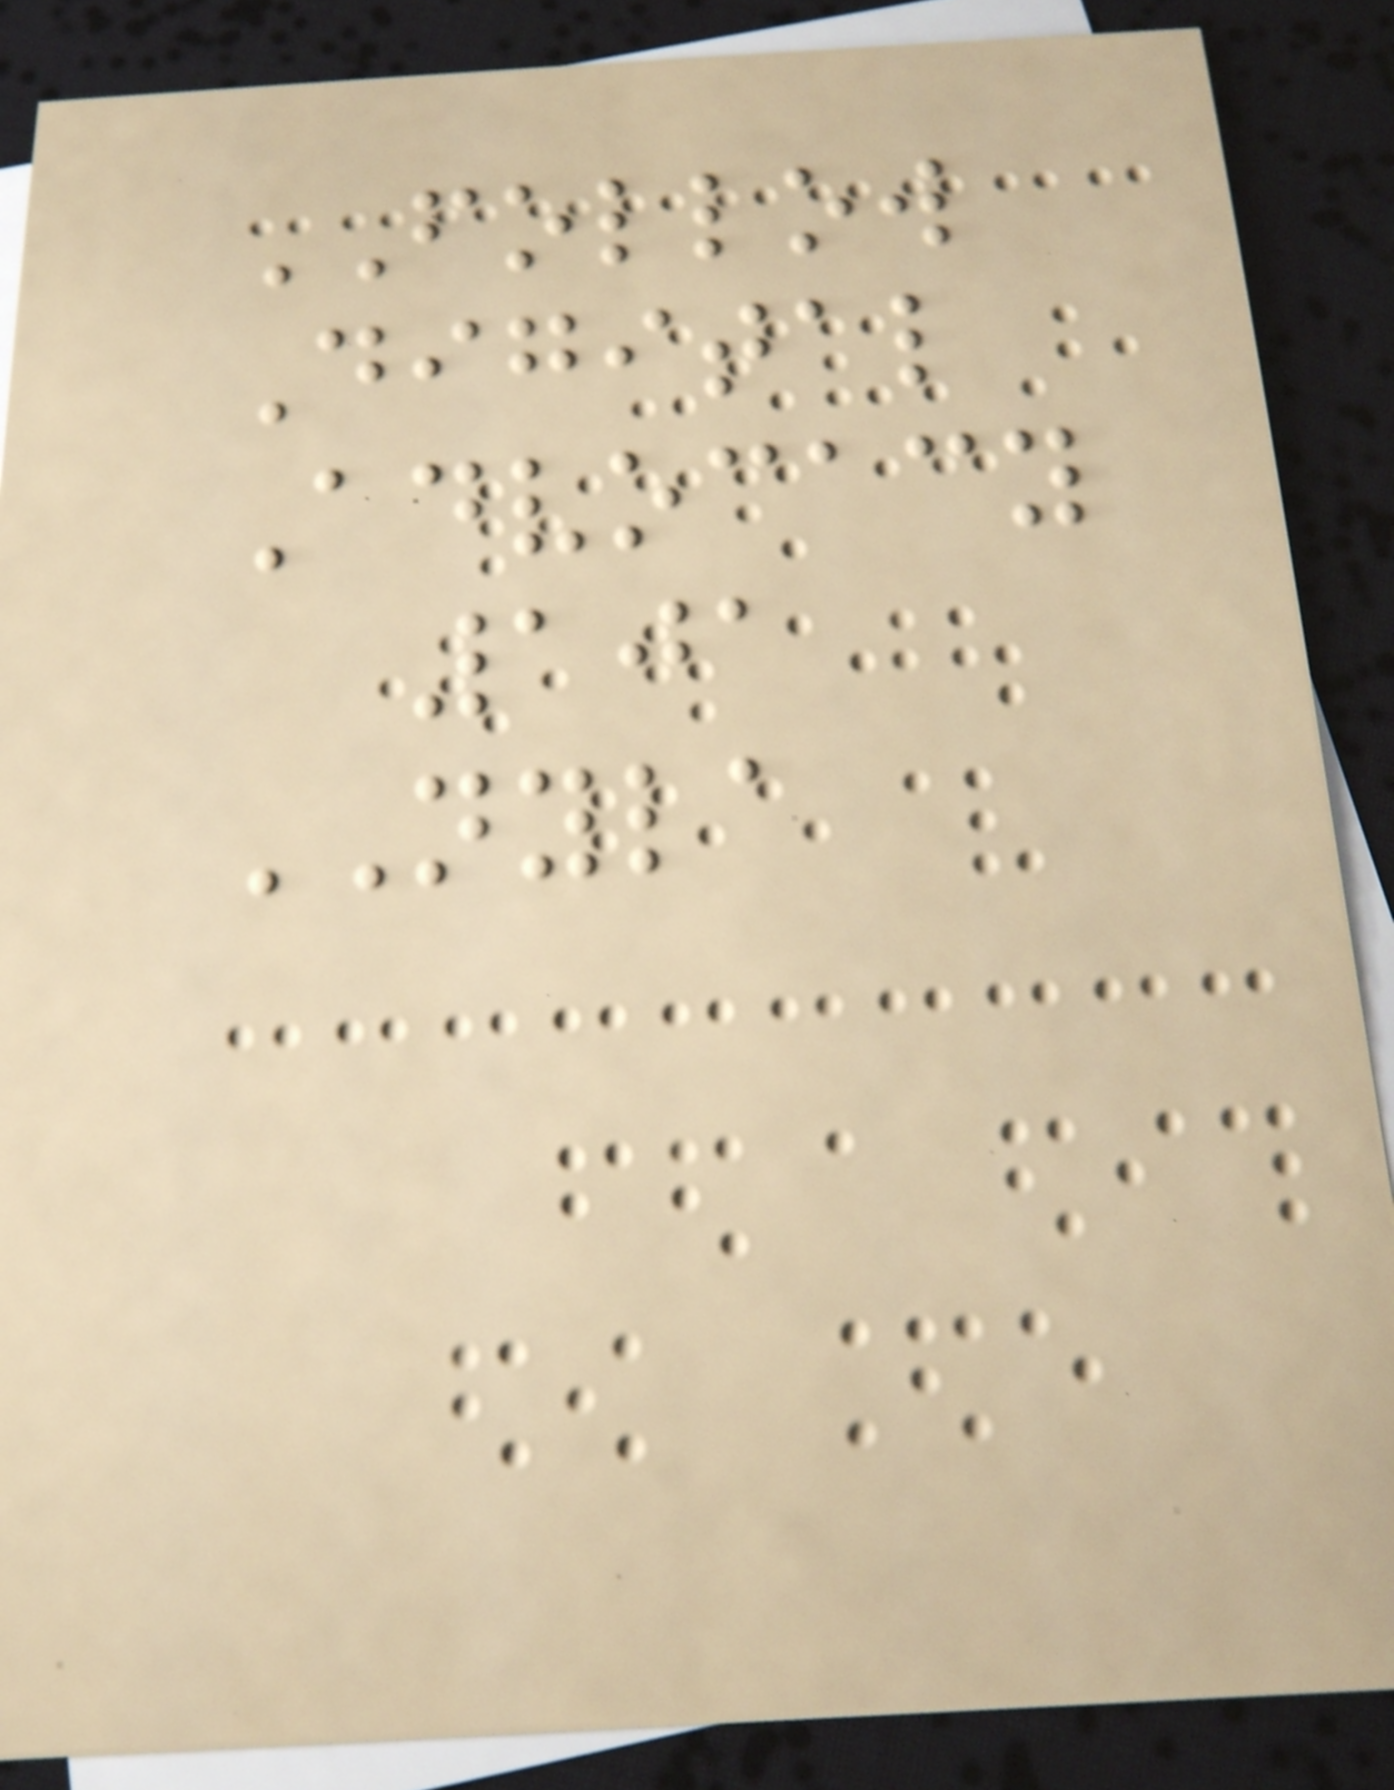FOLLOW
Digital
Advocacy
101
NYLA
